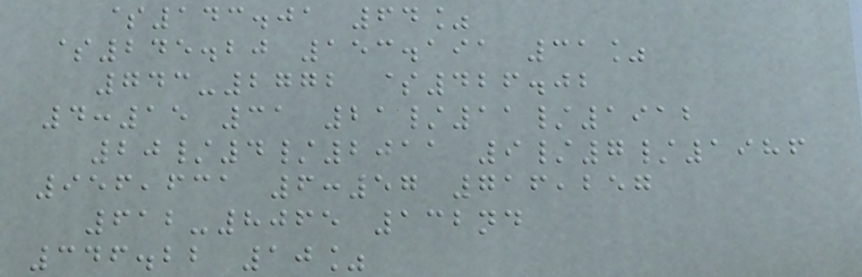$143.01 64%
$245.20 153.191 31%
743-2772 $426.02
4:15 31 21/11/1912
20/4/2011 9/7/1986
956,631 6:57 716,257
612-8065 132nd
346.22 10%
